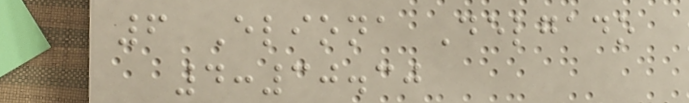6 Eliona Delgado
4:30.30
